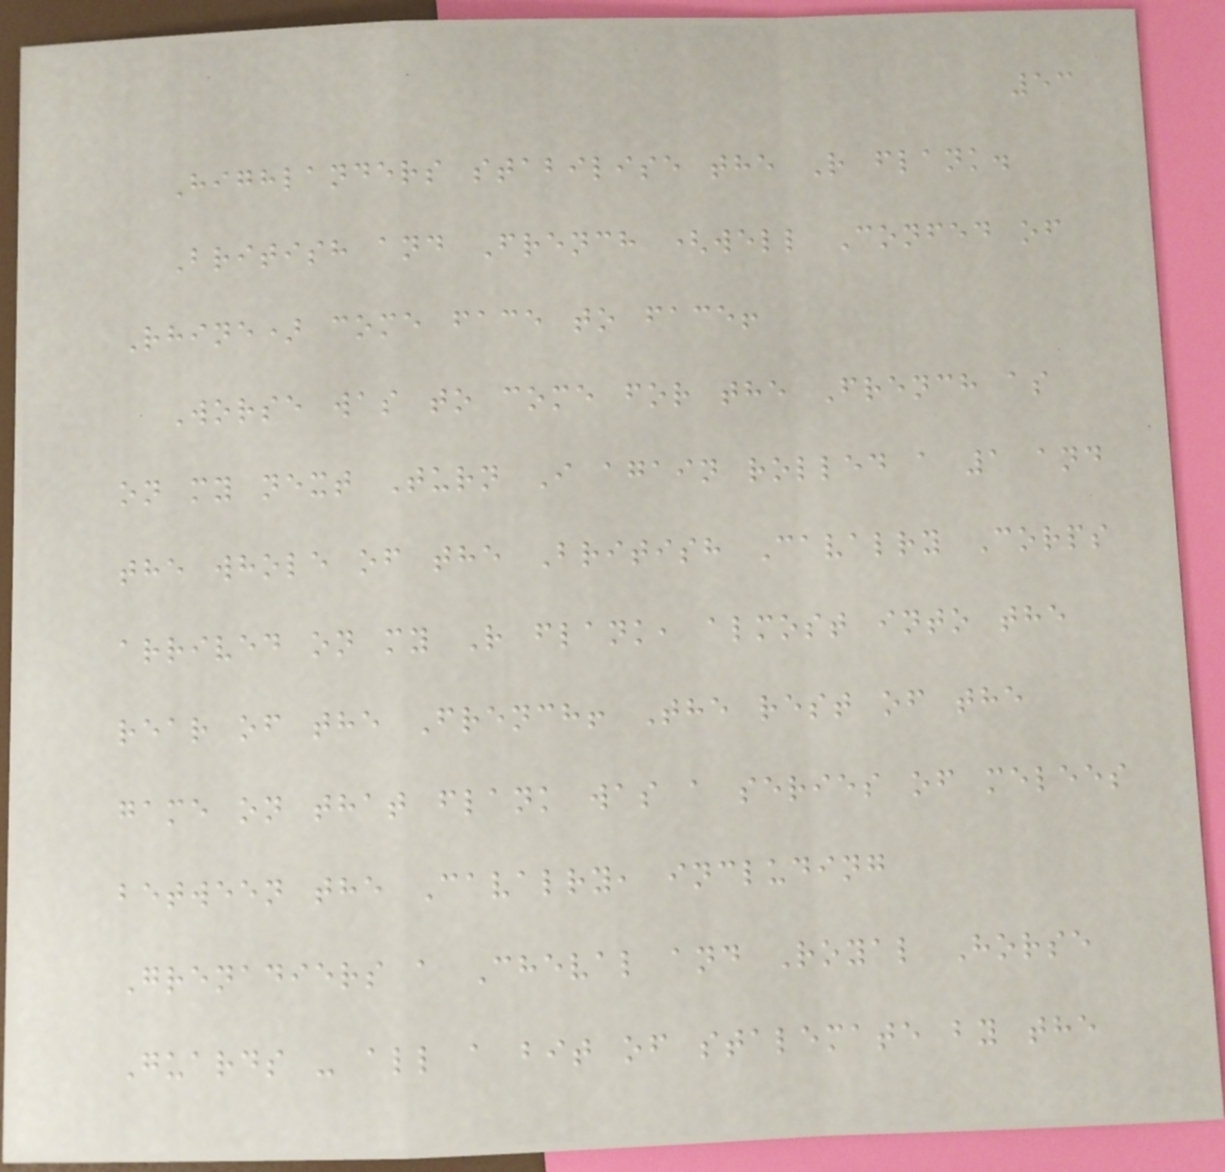53
Highlanders stabilise the R flank.
British and French (well Confed of
Rhine) come face to face!
Worse was to come for the French as
on my next Turn I again rolled a 1 and
the whole of the British Cavalry Corps
arrived on my R flank, almost into the
rear of the French! The rest of the
game on that flank was a series of melees
between the Cavalry, including
Grenadiers a Cheval and Royal Horse
Guards - all a bit of stalemate by the
